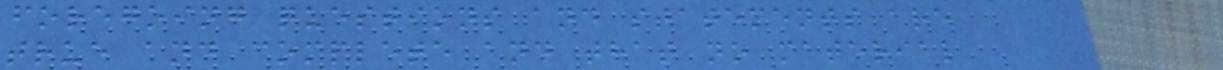foregoing questions and statements are
true and complete and that no material
